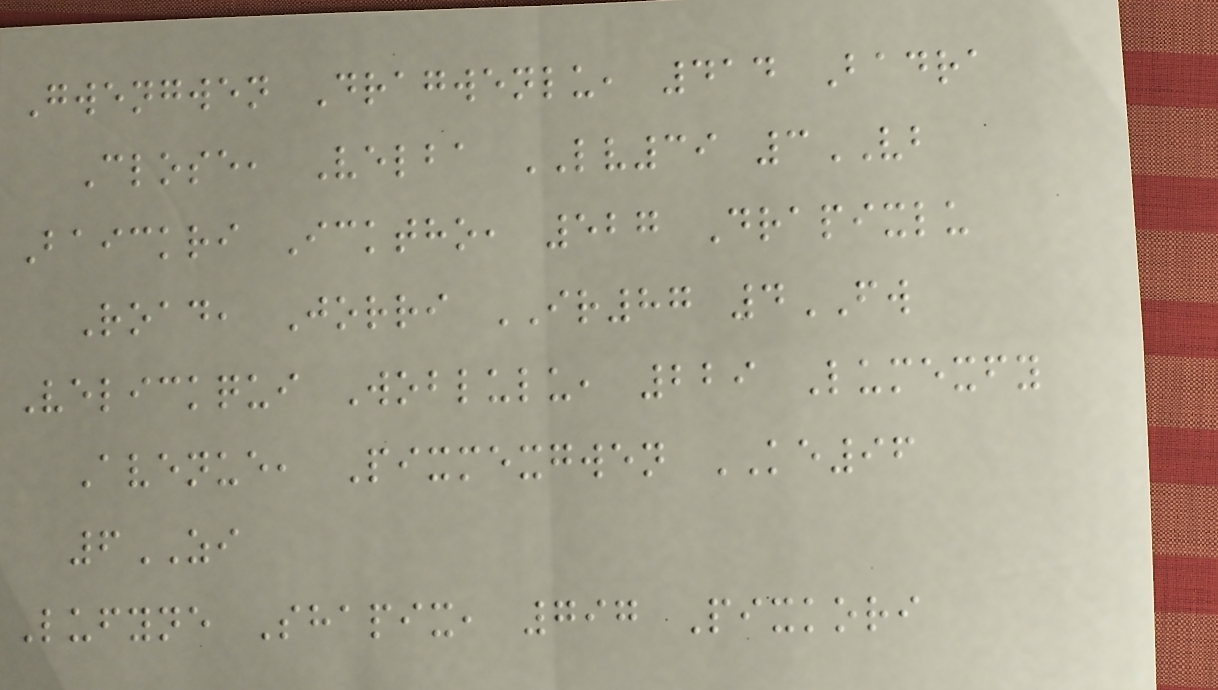Gwengwen Dragwenlu, 414 Badra
Close, Velba LV39 3VB
Baickri Icktho, 527 Drapixlu
Road, Jorri IR87 4FW
Velickqui Woblulu, 229 Lumexfy
Avenue, Pixmexgwen KE96
6ZI
Lufyne Shapix, 797 Pixkori
